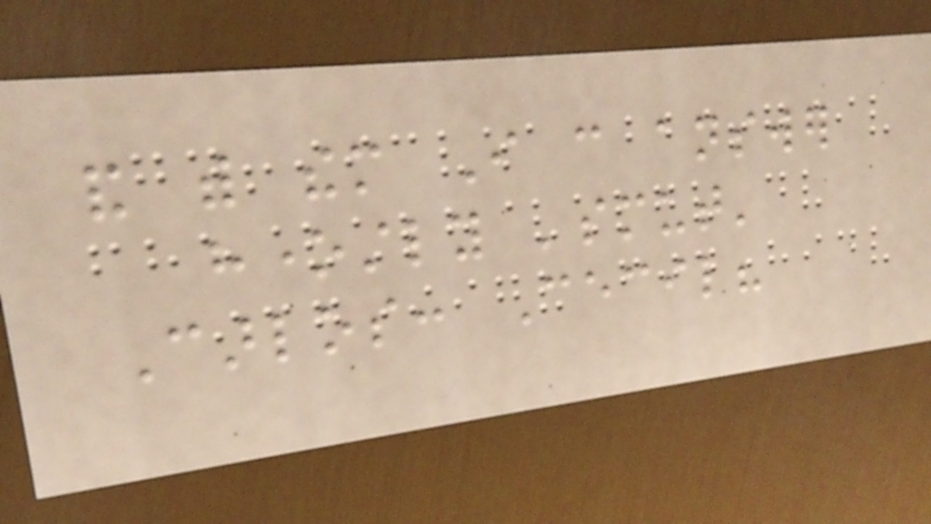and with them I can answer
honestly 'smut'
Carlos: Cecil?
